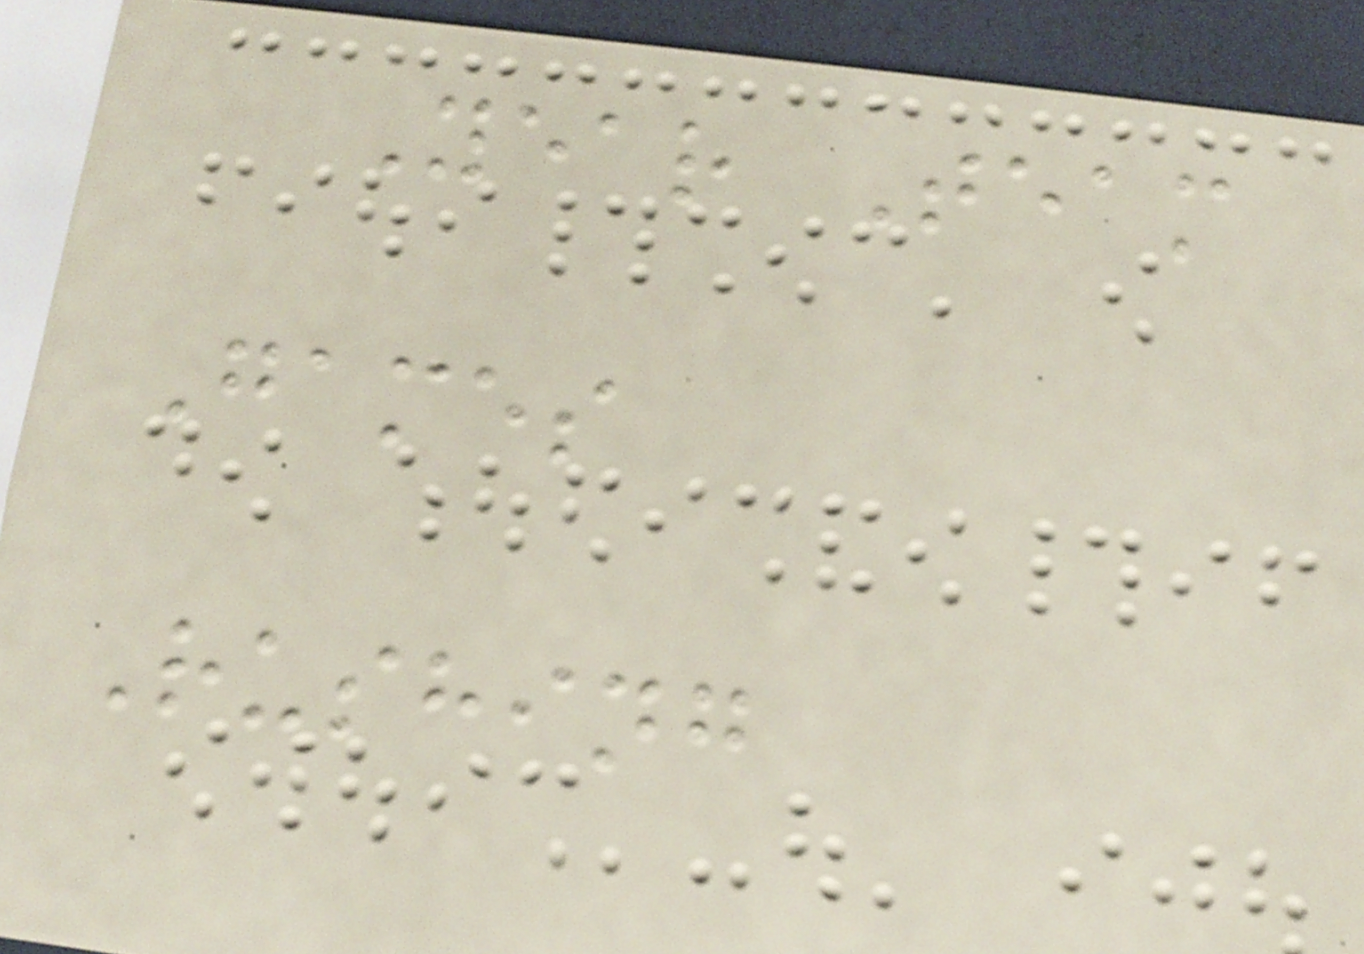Year Team
Games
Rushing
